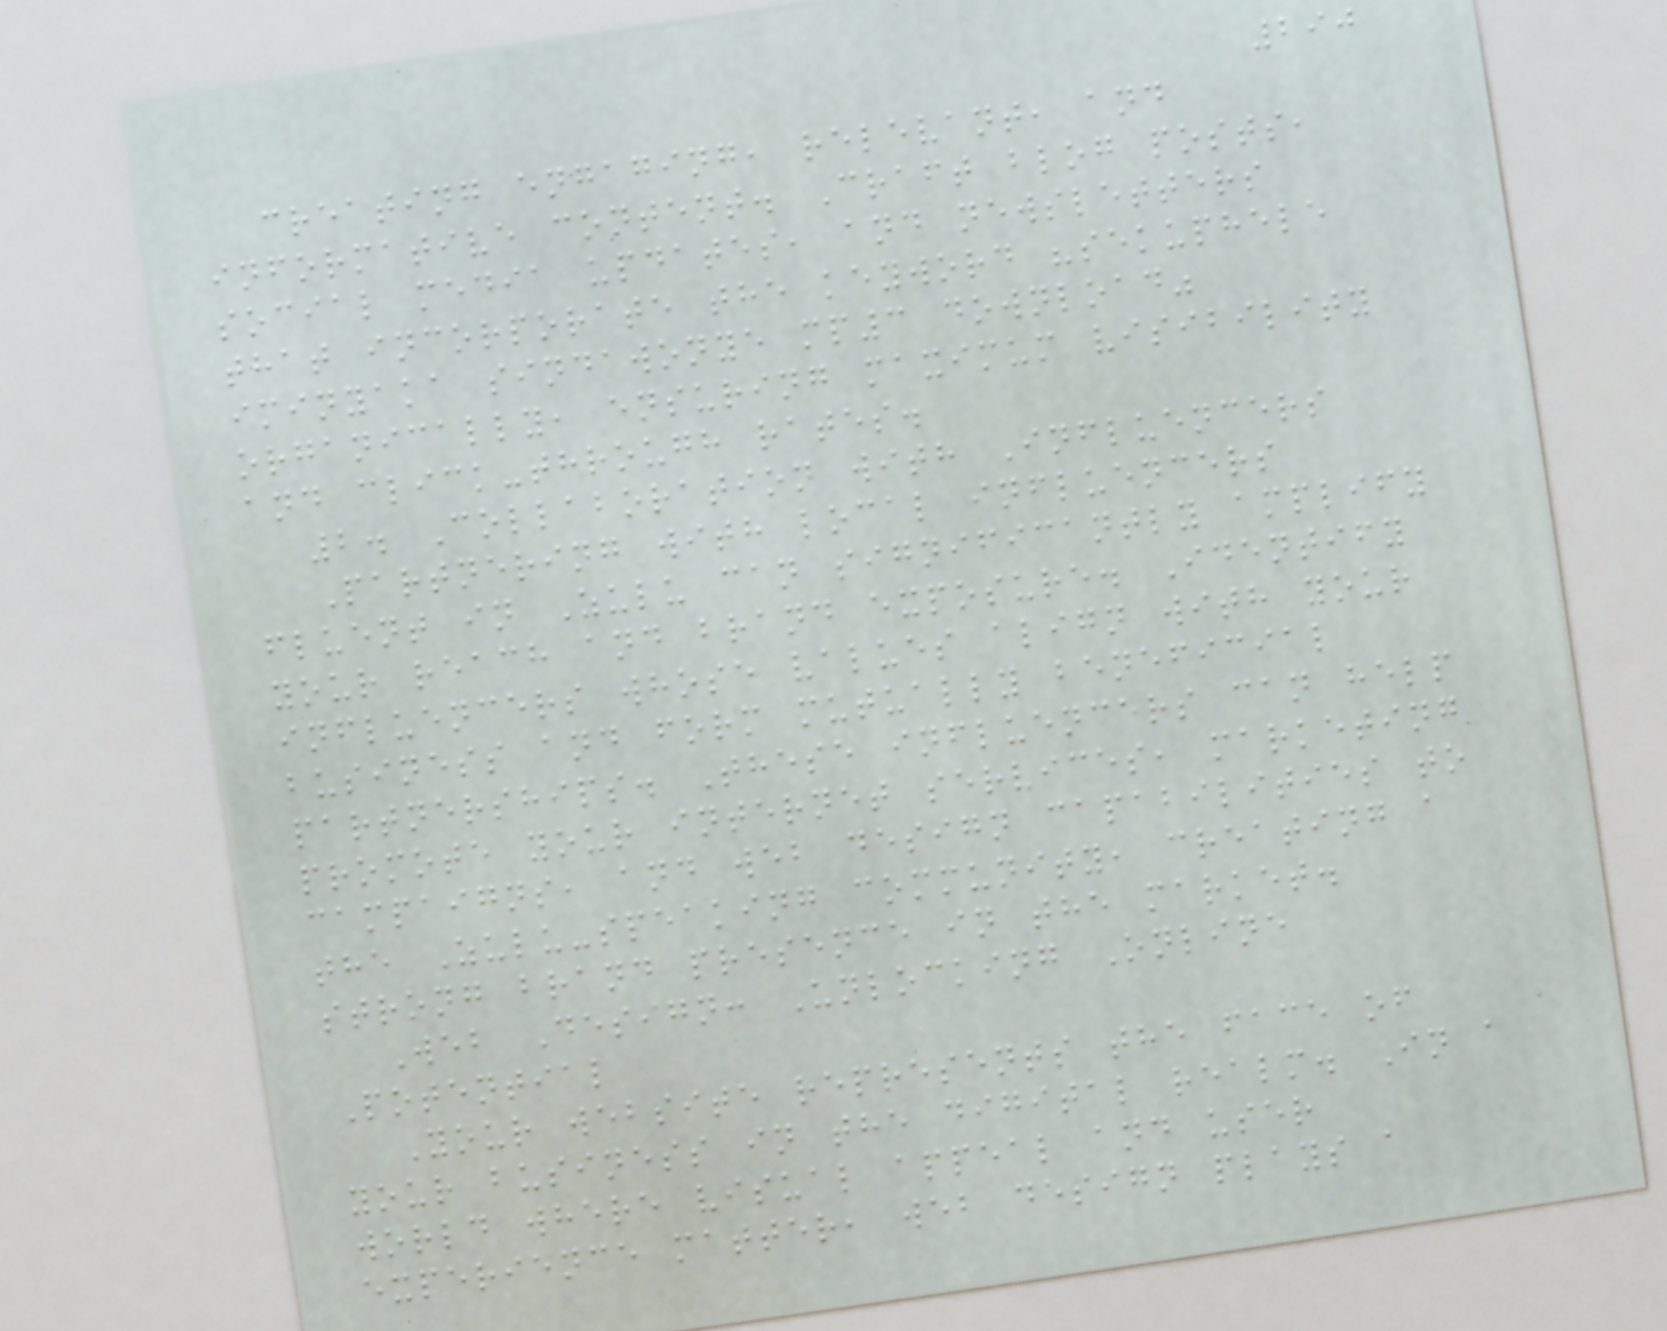290
creating engaging, relevant, and
informative content. Craft blog posts,
social media updates, and newsletters
that incorporate the keyword "sekuphele
iminyaka sindawonye mp3 download"
organically, ensuring maximum visibility
and click-through rates.
2. Collaboration with Influencers
Partnering with local influencers
fluent in Zulu can significantly amplify
your reach and brand exposure. Identify
influencers whose values align with your
business and form mutually beneficial
partnerships. These influencers can help
promote your internet services, marketing
campaigns, and web design capabilities to
the Zulu-speaking community, creating a
strong brand presence in the market.
Web Design: Unlocking Online
Potential
Your website represents the face of
your business in the digital realm. In a
world where visual appeal and user
experience matter, web design plays a
